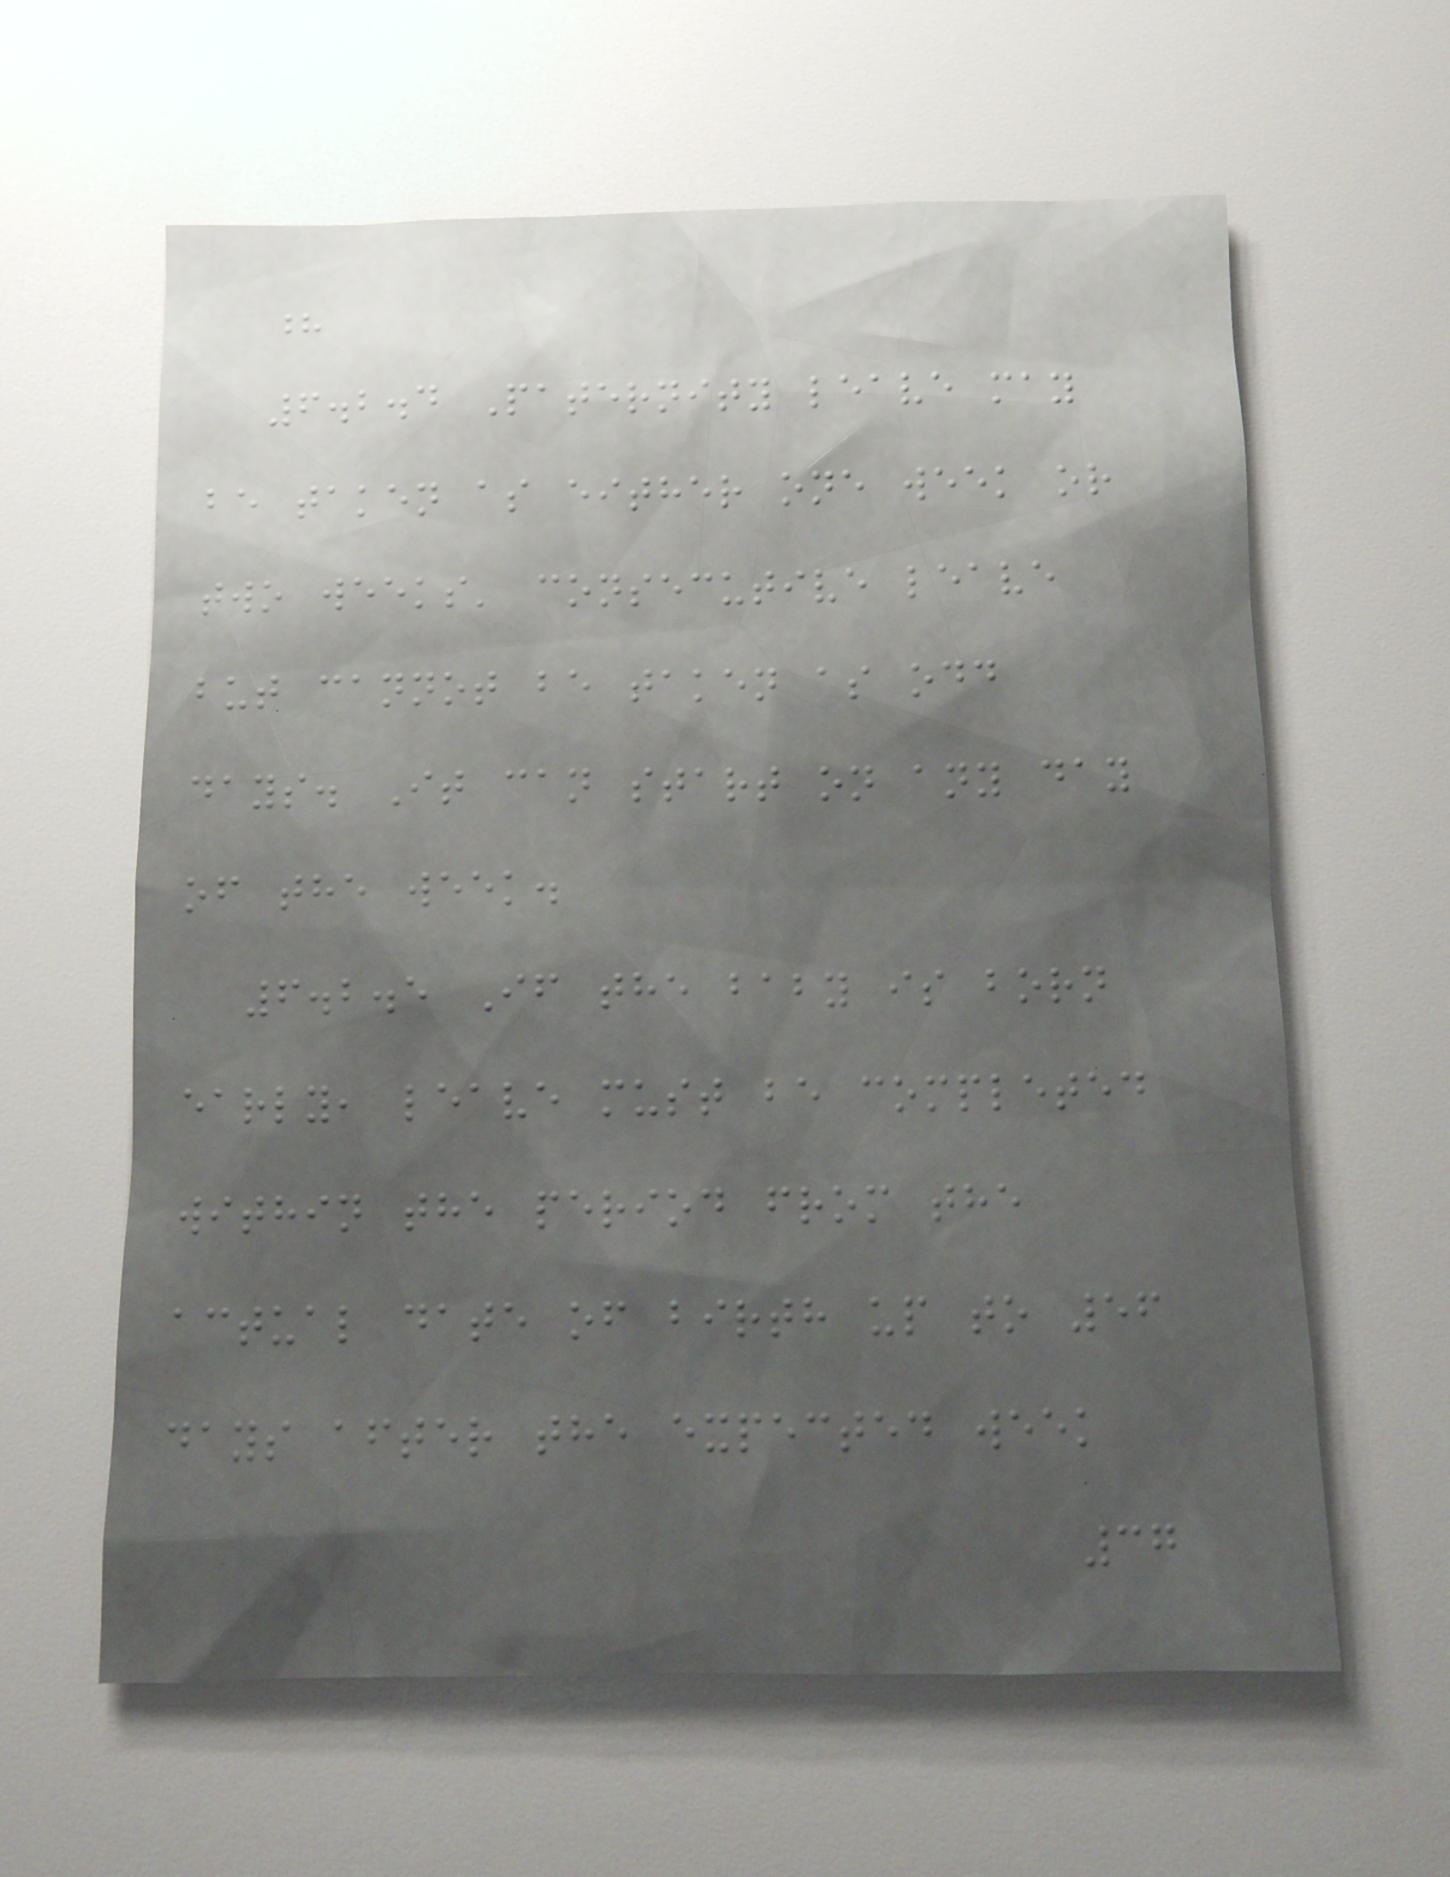?
6.2.4 Paternity leave may
be taken as either one week or
two weeks' consecutive leave
but cannot be taken as odd
days. It can start on any day
of the week.
6.2.5 If the baby is born
early, leave must be completed
within the period from the
actual date of birth up to 56
days after the expected week
37
